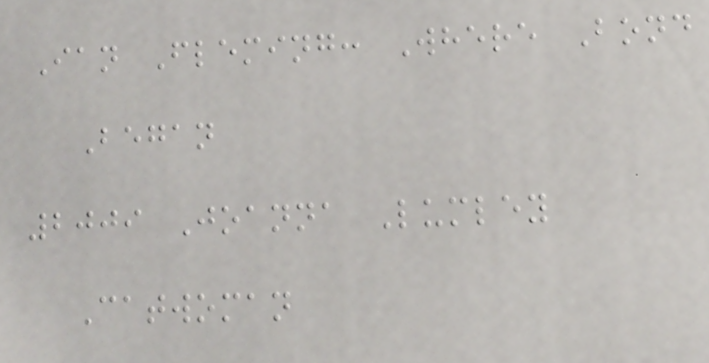Ian Fleming: Where Bond
Began
2009 Joanna Lumley
Catwoman
